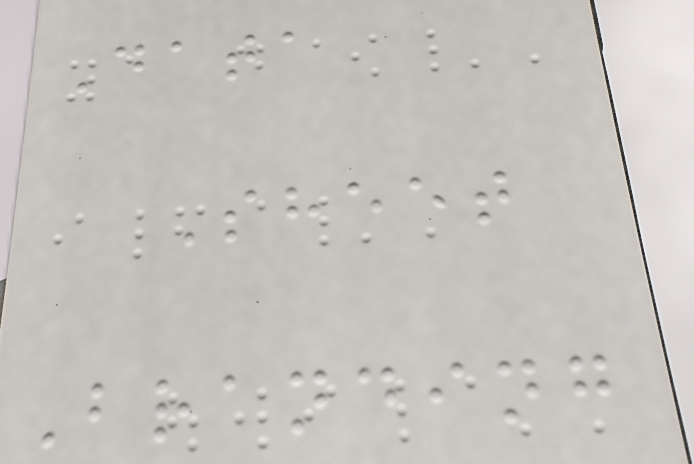Data
Sheet
Branding
